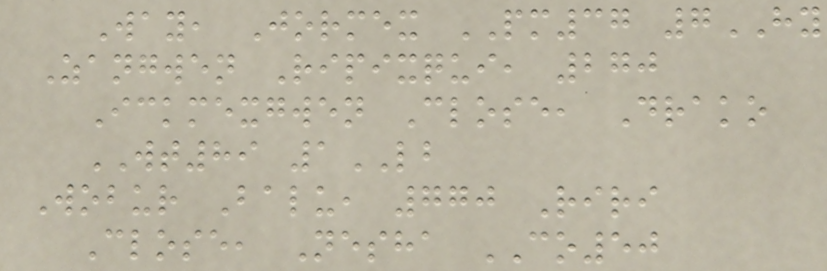Way, Jormex PM37 7HY
Zangwen Ripixqui, 270
Ickmexgwen Close, Drako
WT89 1LB
Wobur Balu, 770 Riri
Close, Nesha CO50
